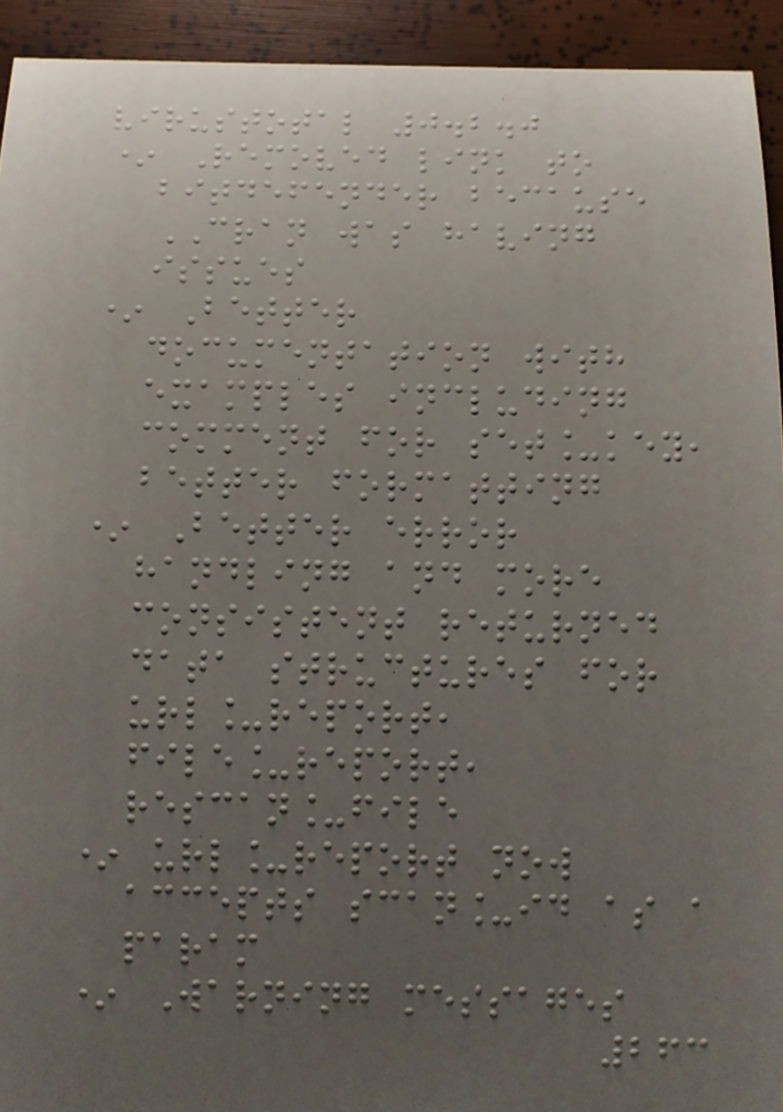virustotal 0.2.0
* Removed link to
bitdefender because
CRAN was having
issues
* Better
documentation with
examples including
comment for set_key,
better formatting
* Better error
handling and more
consistent returned
data structures for
url_report,
file_report,
rescan_file
* url_report now
accepts scan_id as a
param
* Warning messages
263
